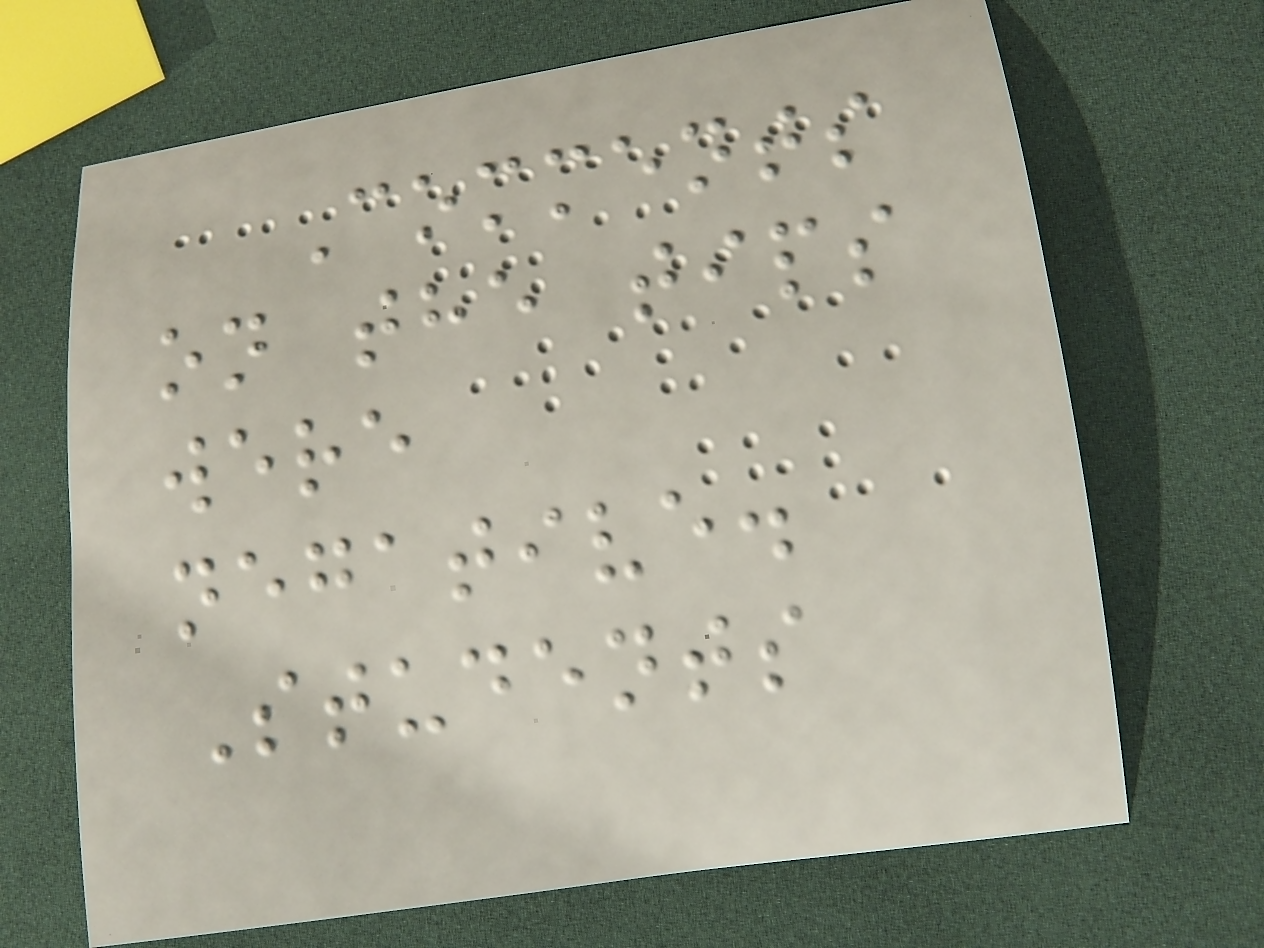Comments
on the tips
were
negative.
Students
